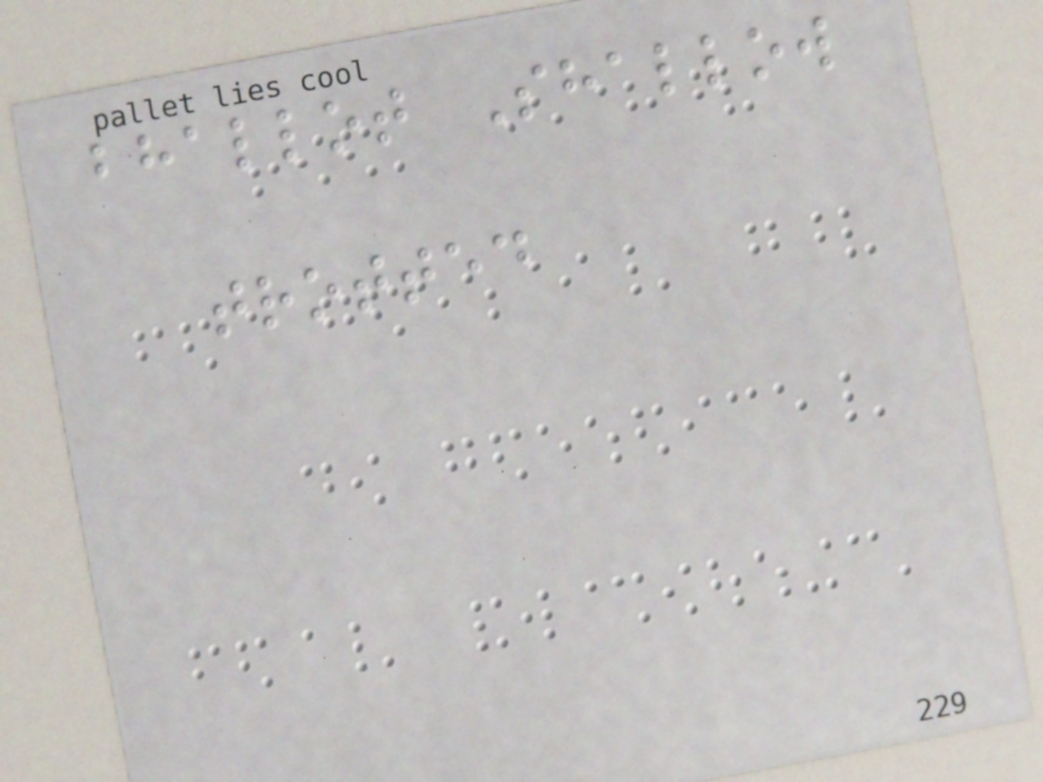bhallot Shallow
trotted
